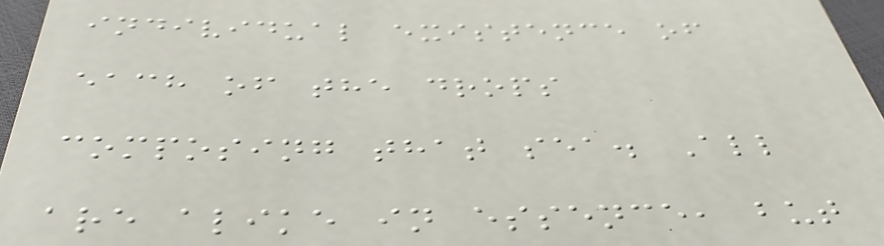individual existence of
each of the drops
composing that sea. All
are alike in essence, but
